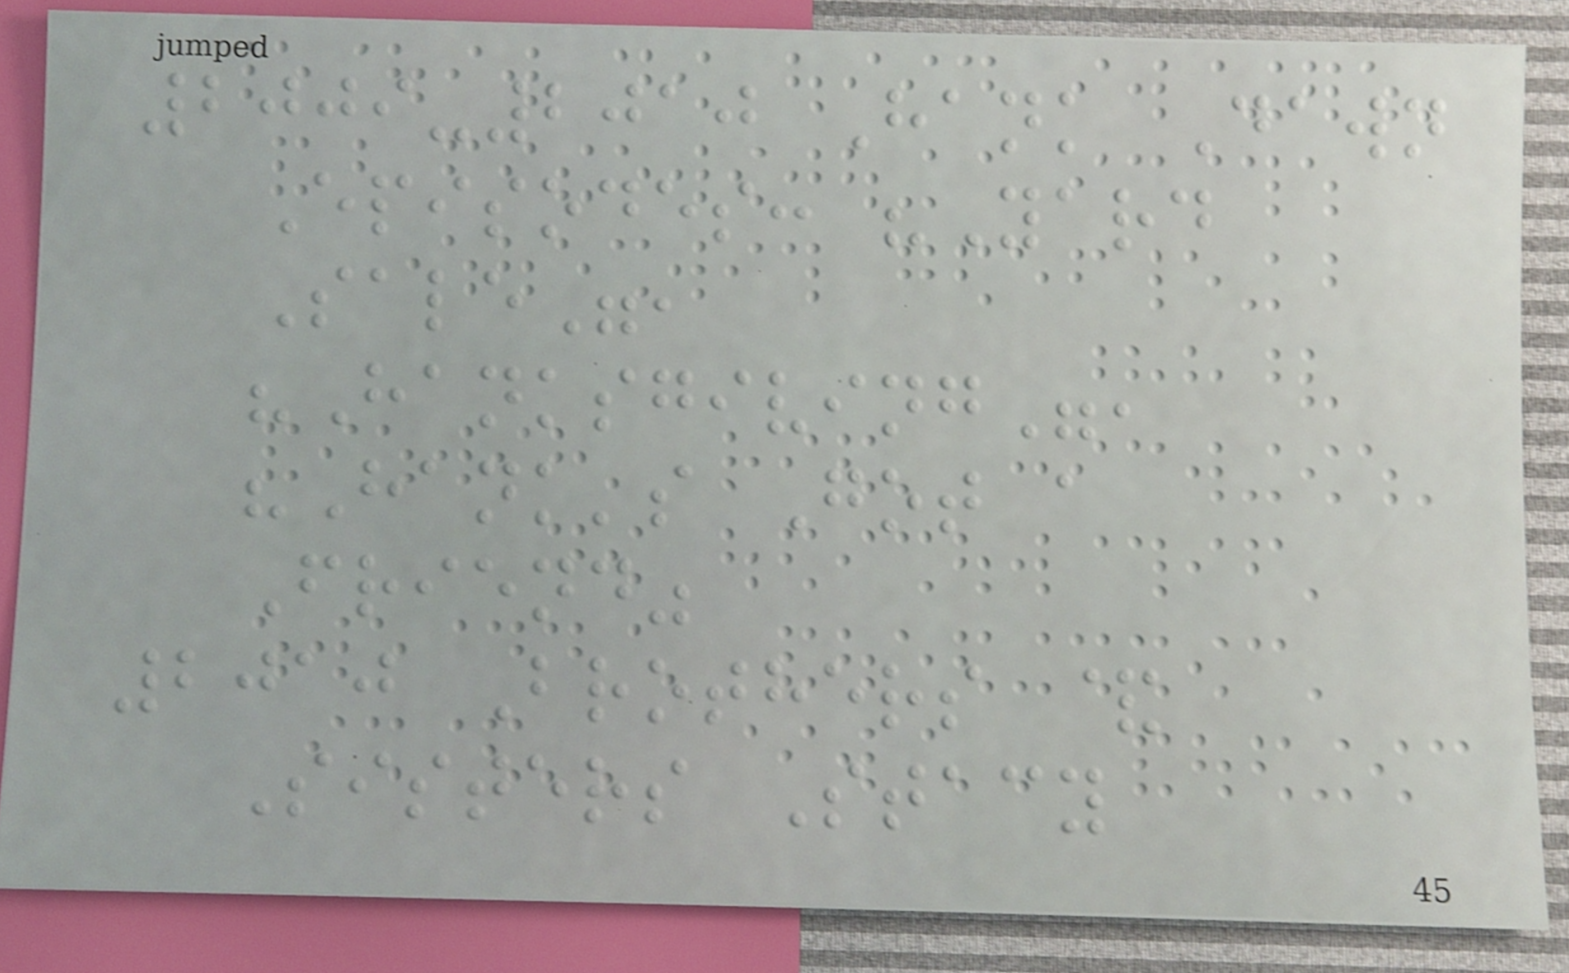2009-2010 Hank Dawn
Episodes: "Yard
Sale",
"Hanksgiving",
"Hank's Got a
Friend"
2010 Brothers &
Sisters Stacy
